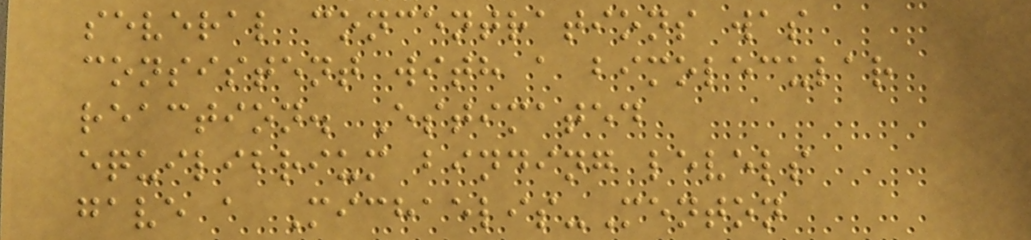several concentrations was
consistent with a bimolecular
reaction. Estimated
equilibrium binding levels
gave a Michaelis-Menton
